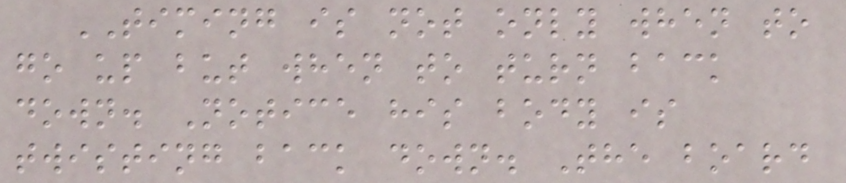TIMING is not only when to
go up but when to turn back
down. Notice his body is
twisting back down. The board
